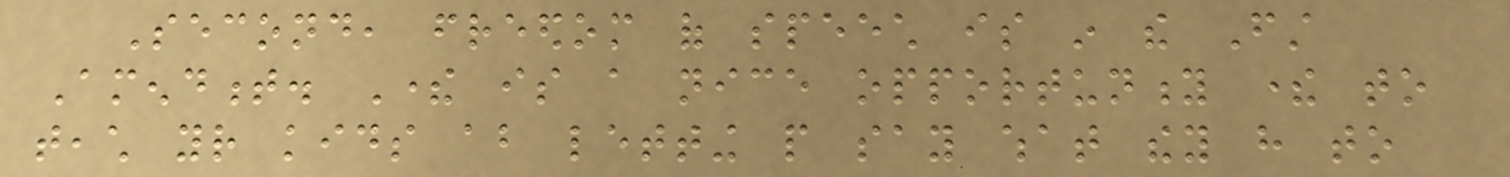Second, freedom of speech is in the First
Amendment. There is a nice opportunity there to
teach your kids about letting people say what they have to
